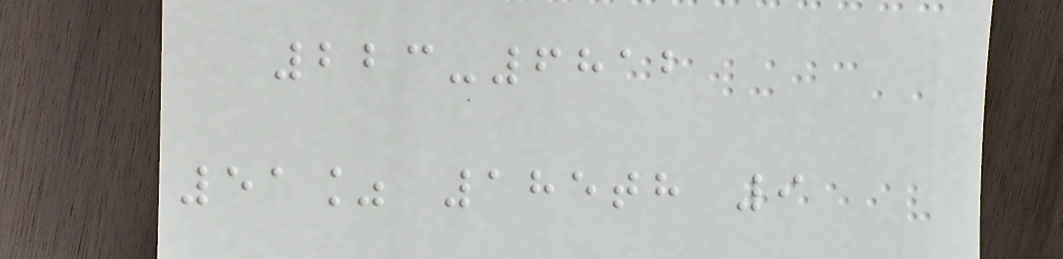223-6812
51% 185th 9
